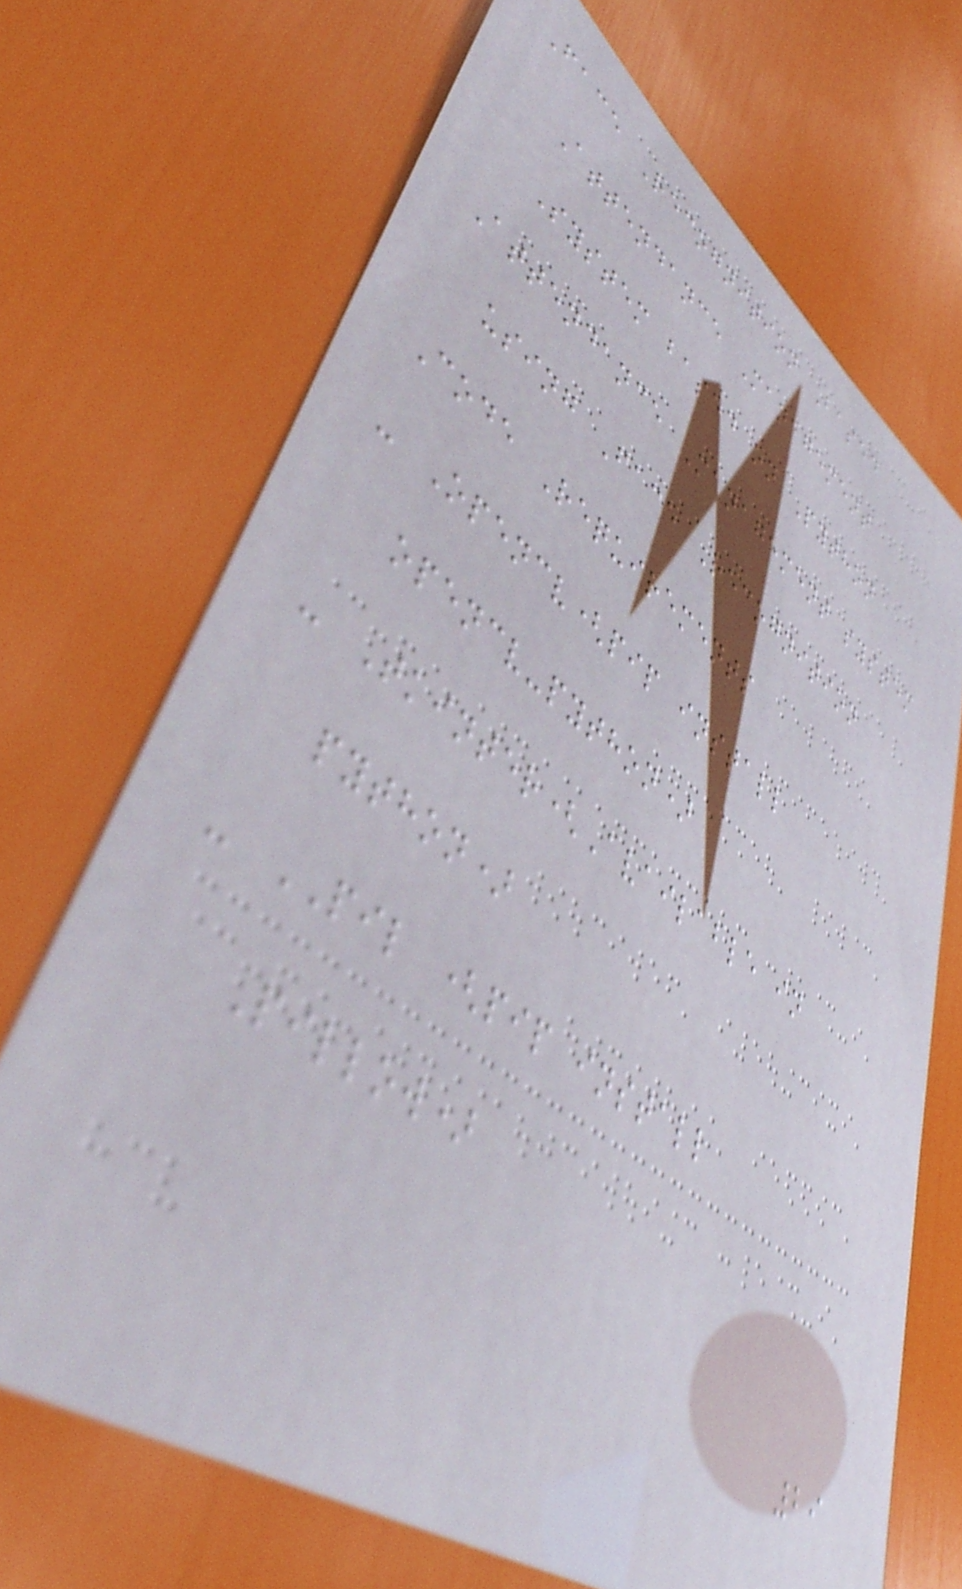Face Recognition Based
Attendance Management
System based on Python
Attendance Management system
using Face Recognition
Code Requirements
- Opencv(pip install
opencv-python)
- Tkinter(Available in
python)
- PIL (pip install
Pillow)
29
